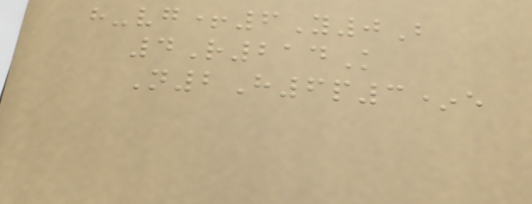h-vg+6Y0B
4R214K
N2H6p3*e
